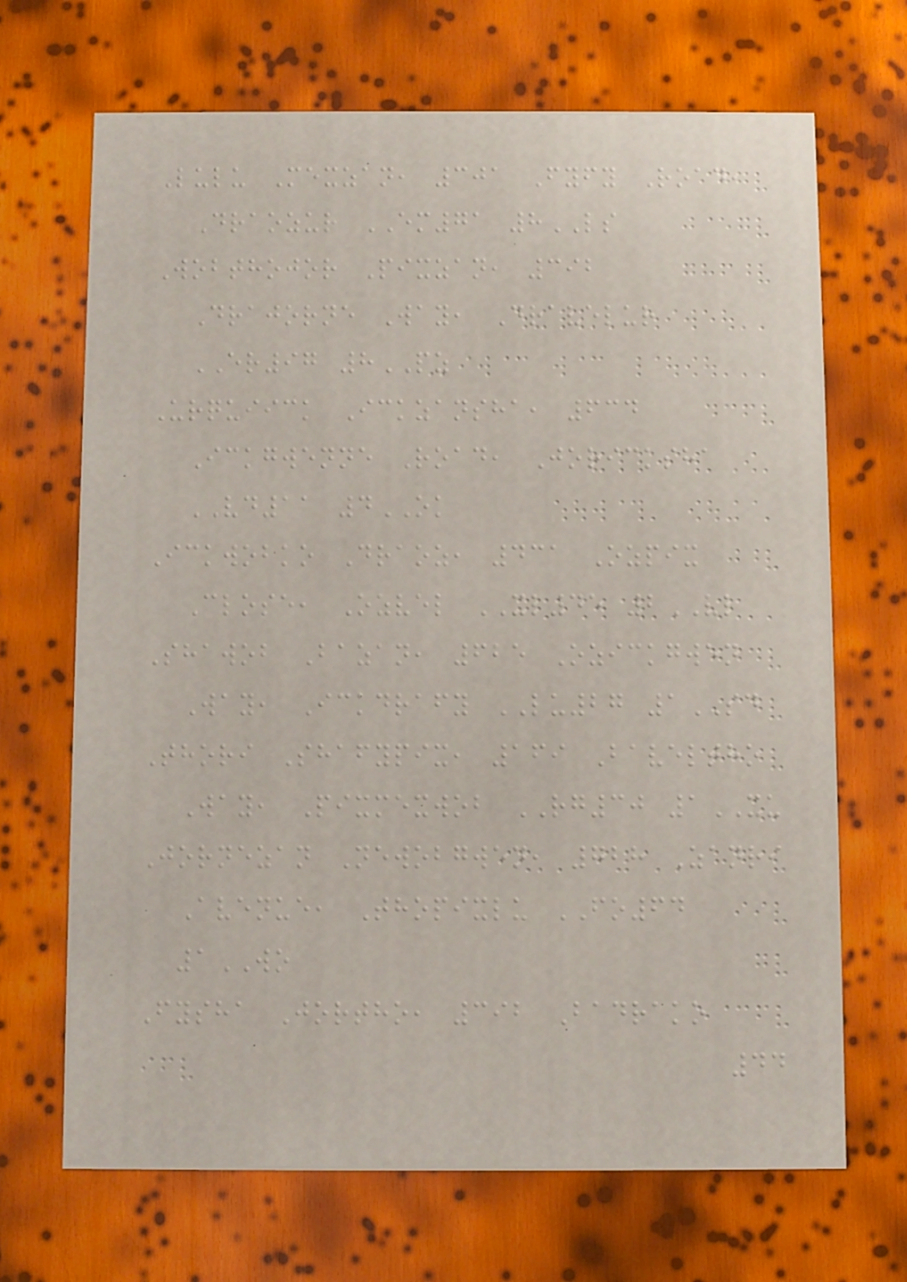Lulu Mexzan, 301 Fyfy Road,
Draozur EM71 8LS
Wobthojor Pixzan, 392
Drajorne Way, Dravelur
ER97 8PZ
Urquiick Ickzansha, 634
Ickgwenne Road, Joricksha
VD11 4OK
Ickwobko Draoz, 431 Ozpix
Close, Ozvel XL45 2VL
Shawob Bazan, 625 Ozickgwen
Way, Ickdrafy LU27 1SD
Thori Shafypix, 169 Baveltho
Way, Pixmexwob RG30 1XU
Jornezan Newobgwen, 728 Zanri
Avenue, Thopixlu FO64
1WO
Fysha Jortho, 392 Badrako
44
